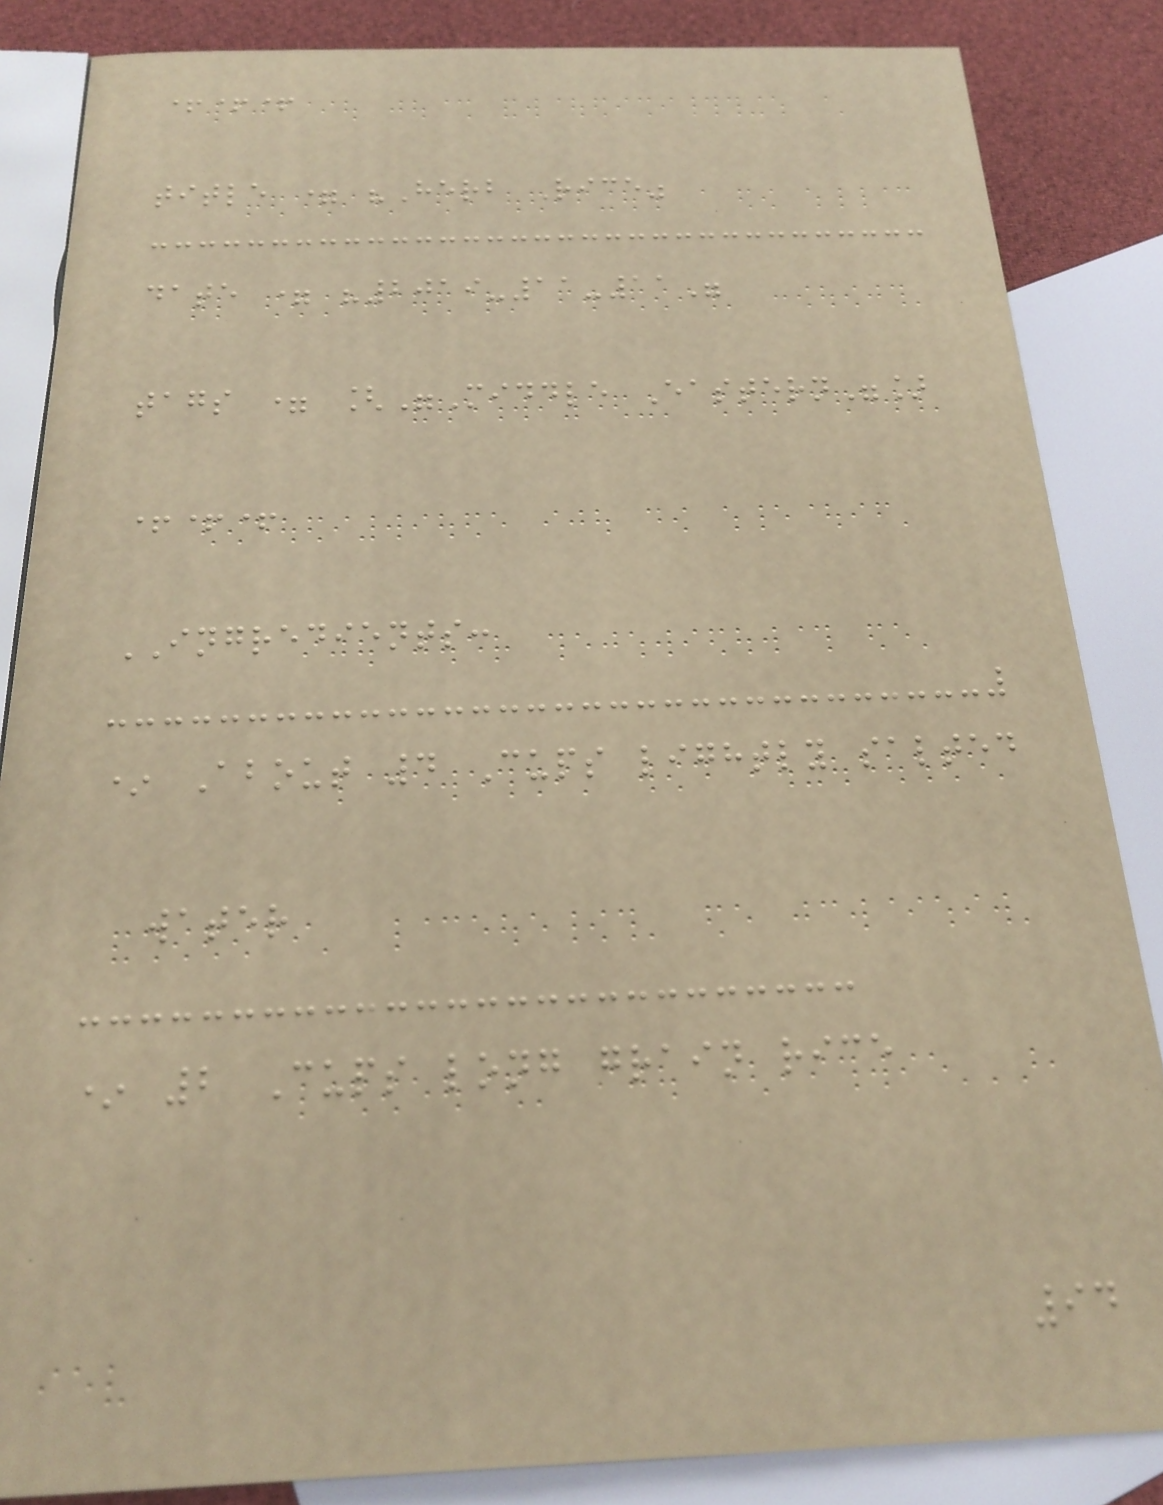+++
title = "Herb Rice"
date = "2019-11-11"
tags = ["Middle Eastern"]
+++
INGREDIENTS:
* About 4 Cups lightly salted
water
* 2 Cups long grain rice
94
